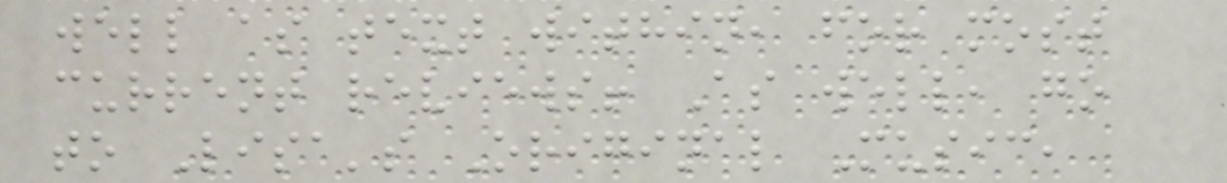well as text within, for most
current reviews! As well, go
to Lisa's Original Music,
